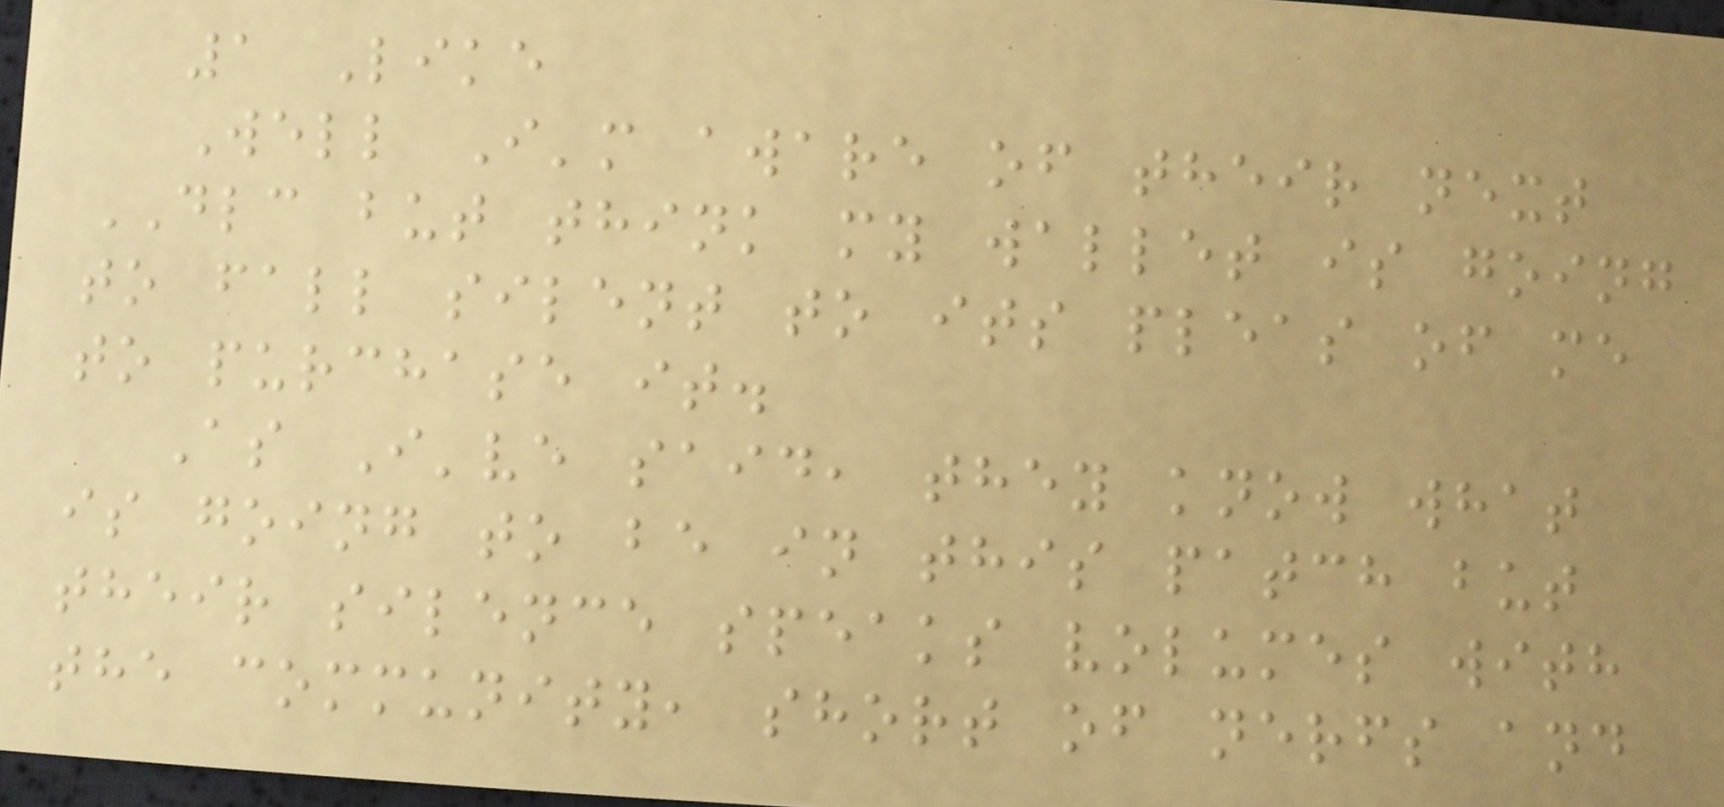1 Like
Well I'm aware of their next
DLC but think my wallet is going
to fall silent to its pleas of me
to purchase it.
As I've said, they know what
is going to be in this patch but
their silence speaks volumes with
the community, short of nerfs and
